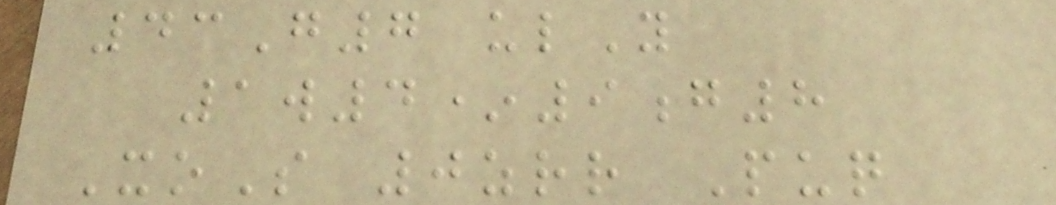43G7 ulY
1w4*9g8
XoS 0zrr Puq
